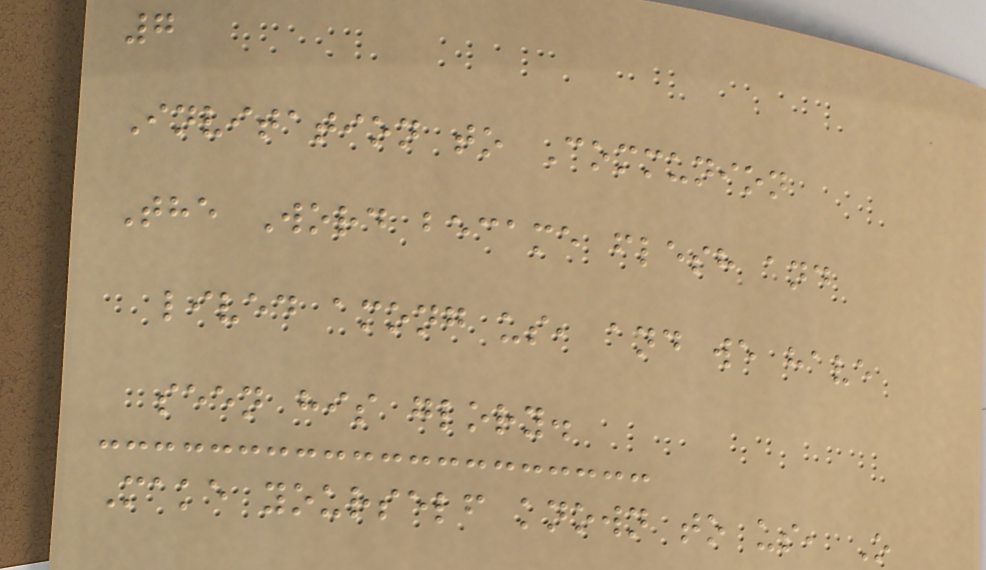7
Invitation to Communion
The Word became flesh and
lived among us, and we have
seen his glory.
Make yourself known to us, O
